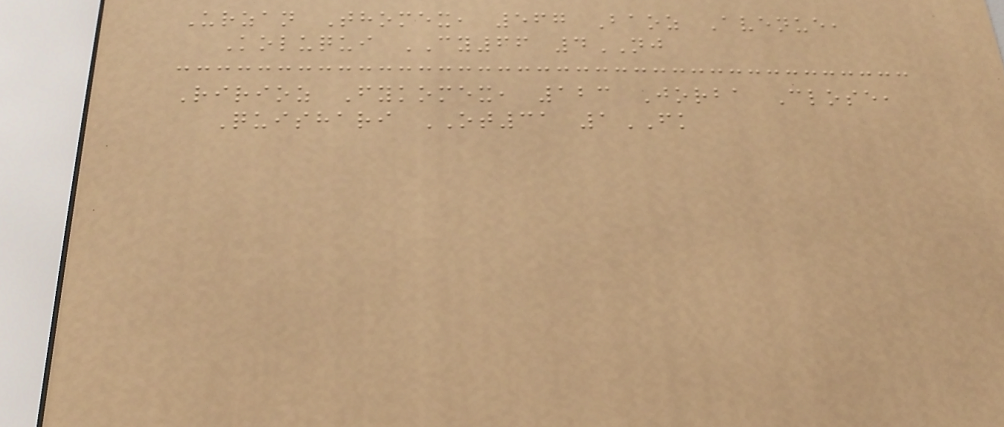Urzan Thomex, 567 Baoz Avenue,
Koluqui CY66 4NJ
Ririoz Fykomex, 123 Jorba Close,
Quishari OT31 1FK
